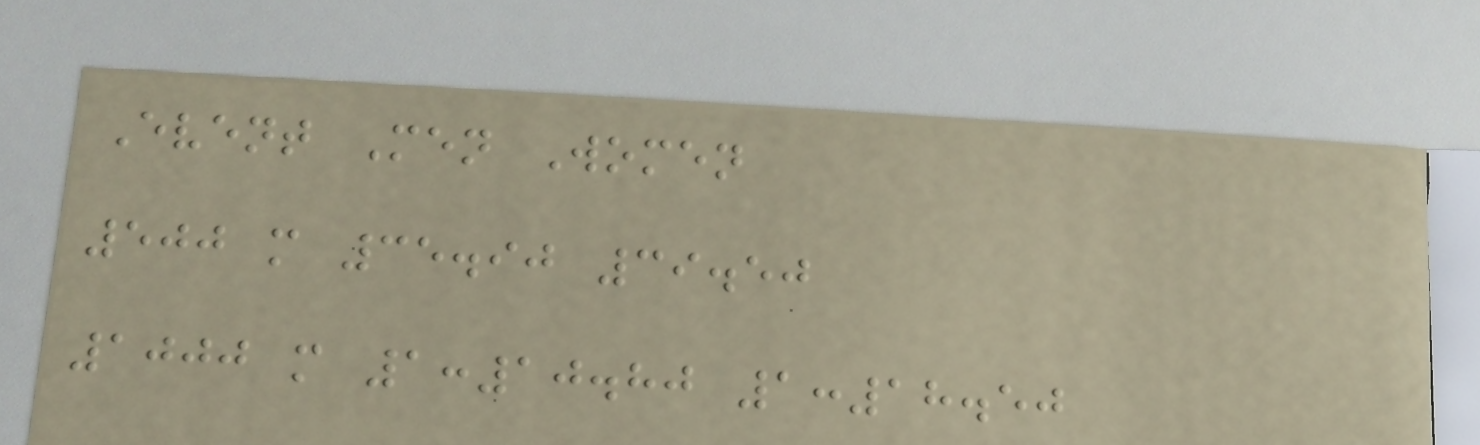Event Men Women
500 m 35.90 39.50
1000 m 1:10.80 1:18.50
